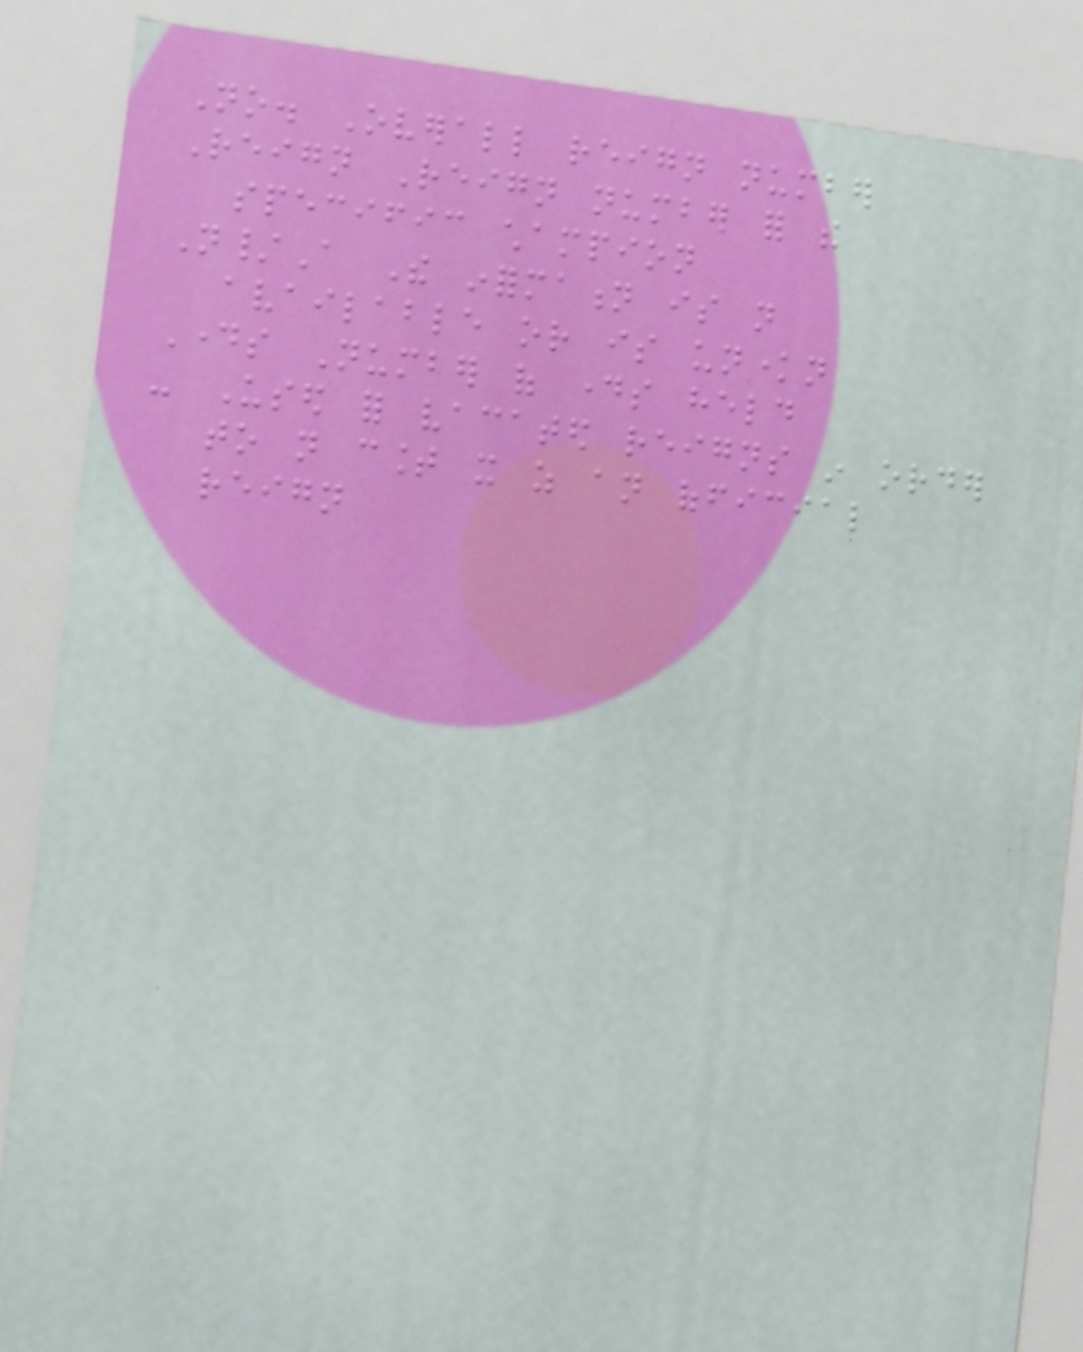No. Overall reign number
Reign Reign number for the
specific champion
N/A The information is not
available or is unknown
Days Number of days held
- Used for vacated reigns in order
to not count it as an official
reign
